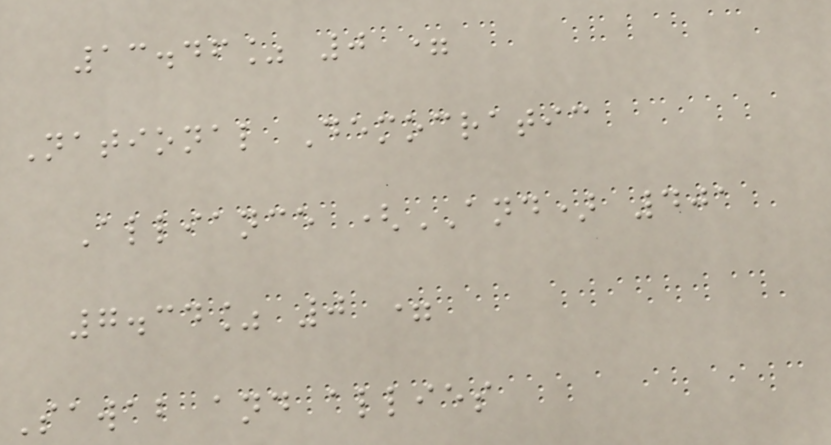13.46% 0 =
National Democratic
Alliance (AND) 401
7.34% 0 =
Sawab and allies
